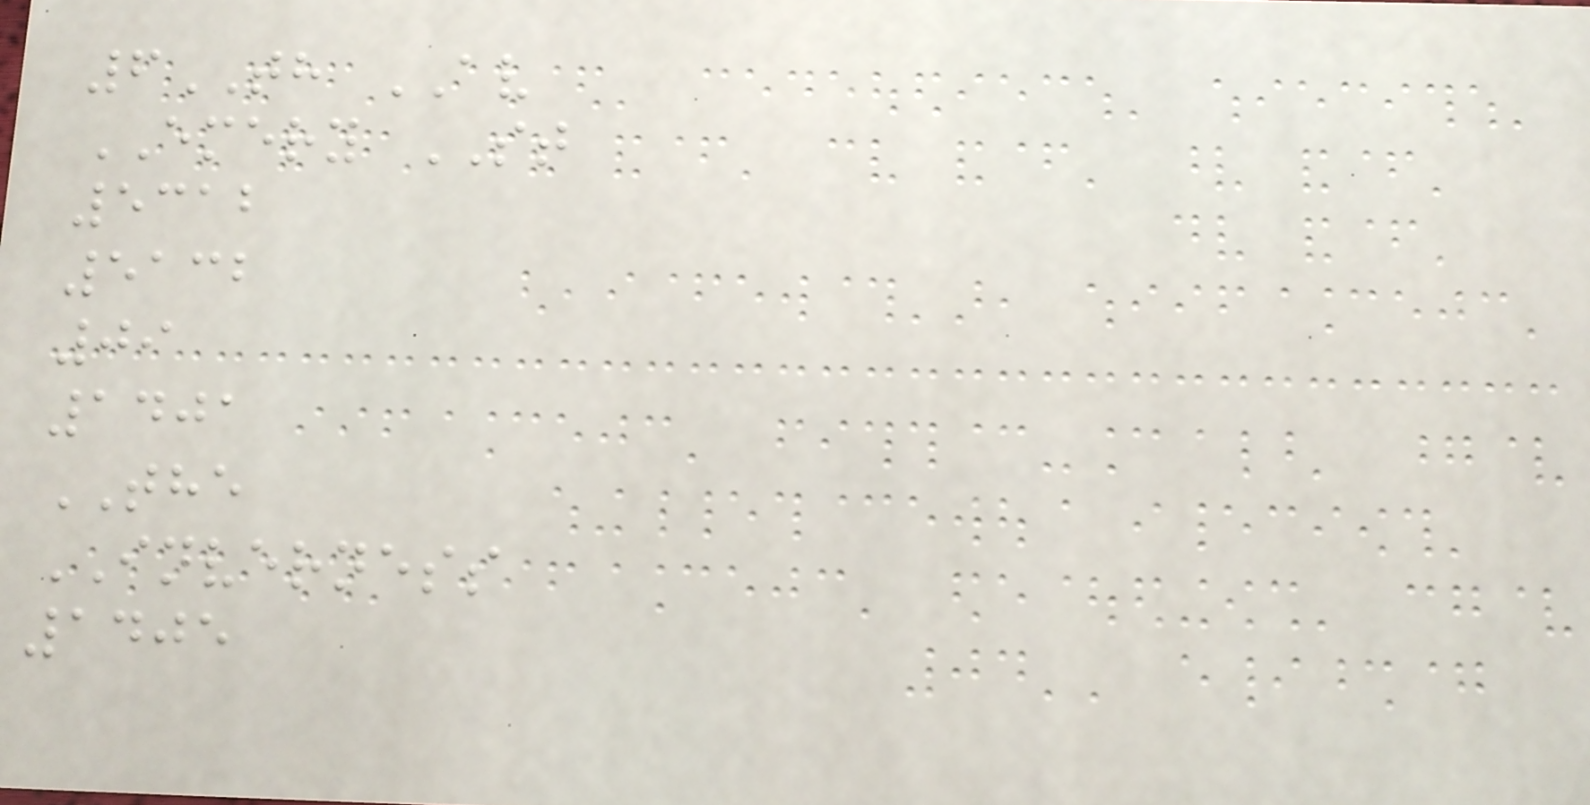6TH AV
EMERY ST
5312
5132
09
1401
THE
INVERNESS
1405
